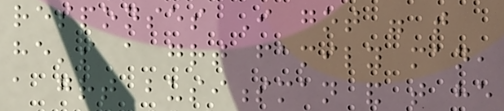responses I got were that
he's a great family man,
a great businessman and that he
